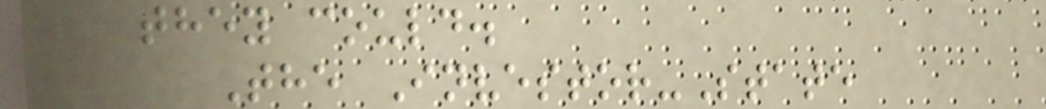they could.
The Investor-State
